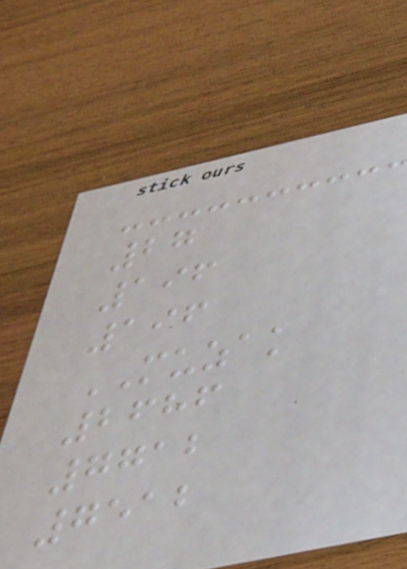27
196
196
MUZAK
2686
7712
7512
